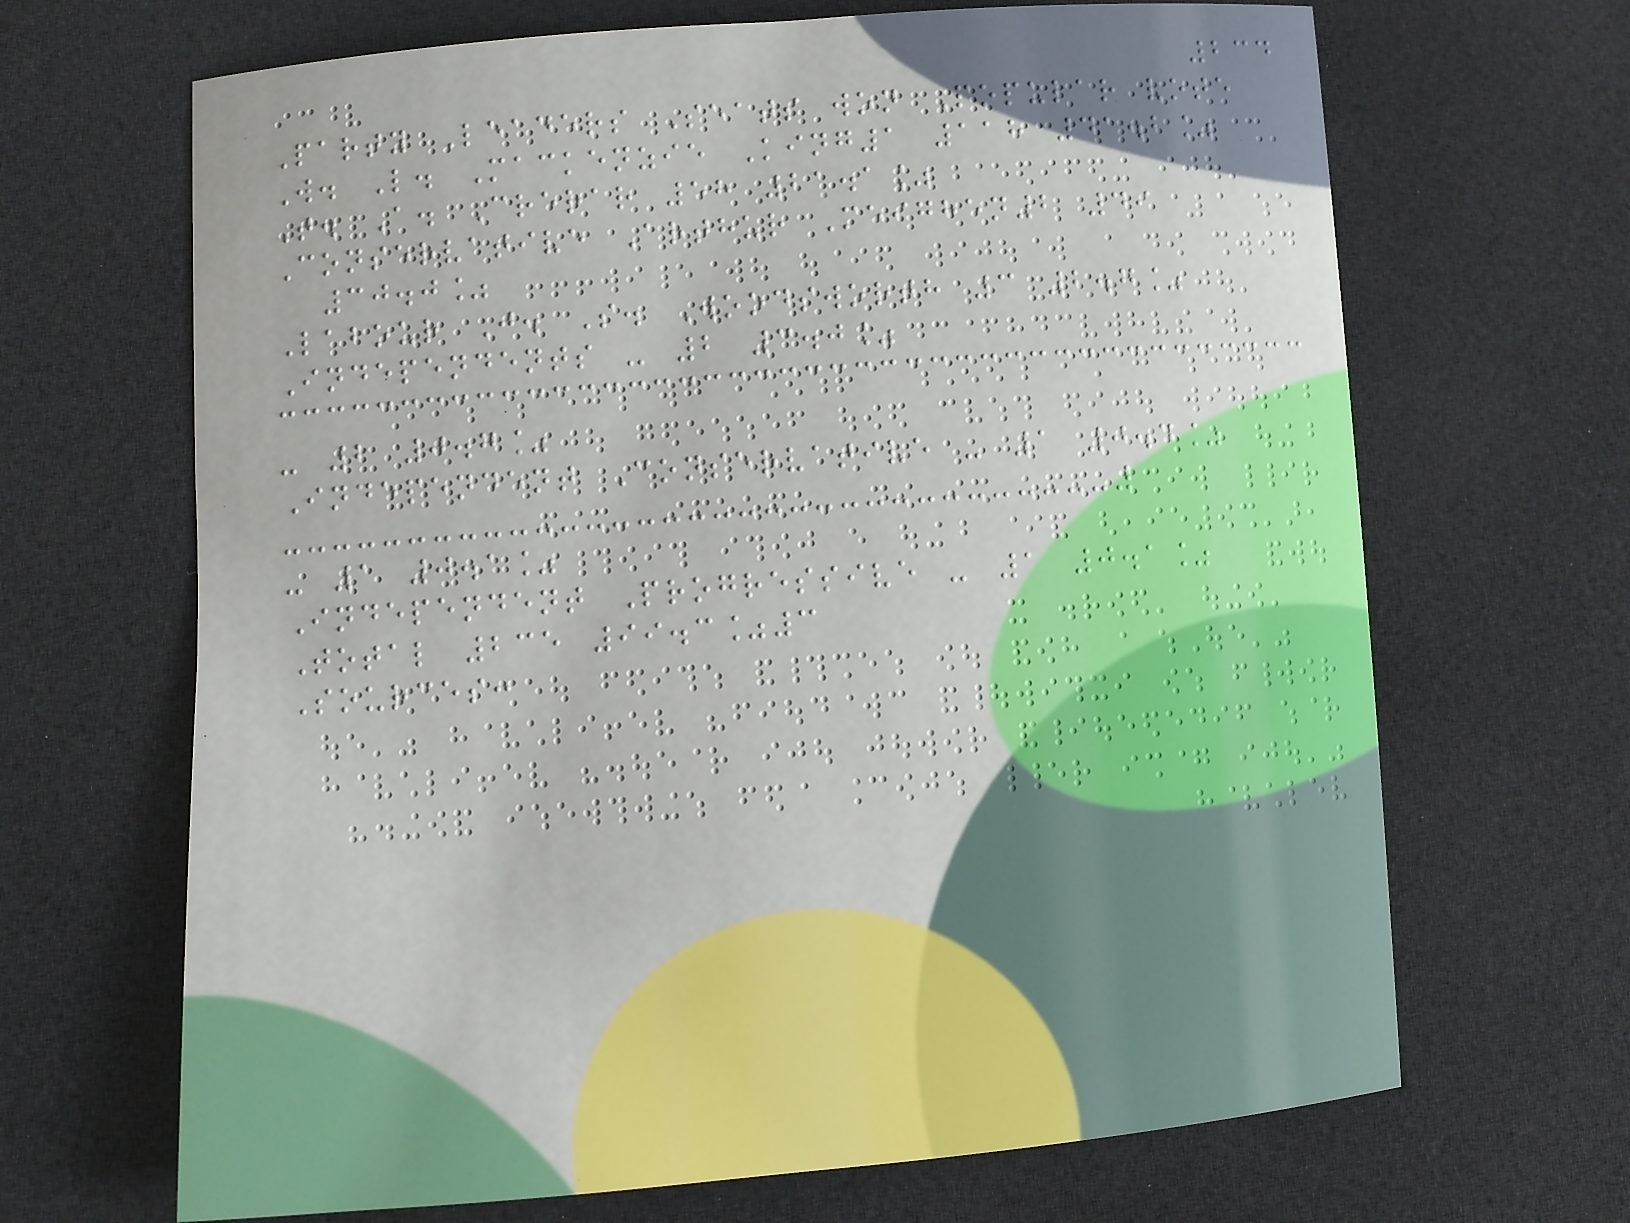234
Party Leaders Seats won Popular vote
W. L. Mackenzie King1 118 41.2%
T. A. Crerar 58 21.1%
Conservative Arthur Meighen2 49
30.0%
Labour J. S. Woodsworth 3 2.7%
Independents - 2 3.0%
- 2 0.7%
Independent Conservative - 1 0.4%
- 1 0.1%
Independent Progressive - 1 0.1%
Total 235 99.3%3
Sources:
